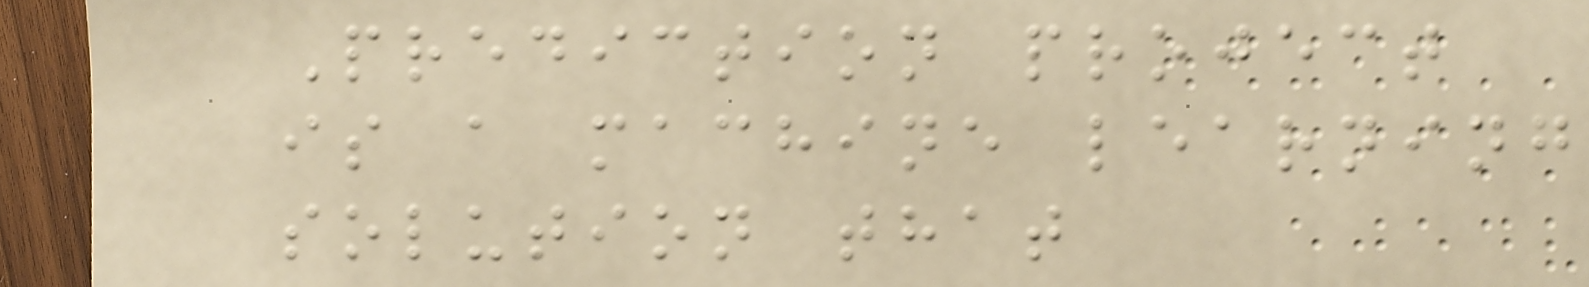Prediction project
is a machine learning
solution that
